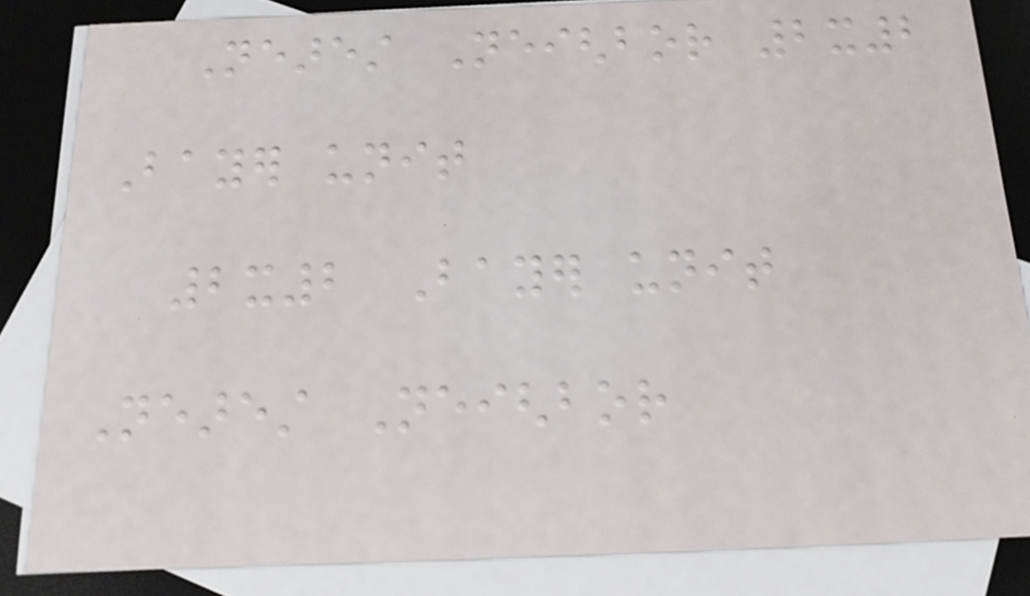Nearest Neighbor 2x2
Bayer unit
2x2 Bayer unit
Nearest Neighbor
